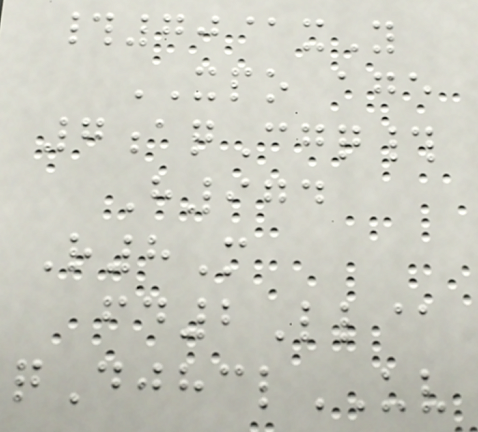#70@xY
XPO age
7aqCgq#
H974
R8M
fd2Ll@
qDjhclUV
